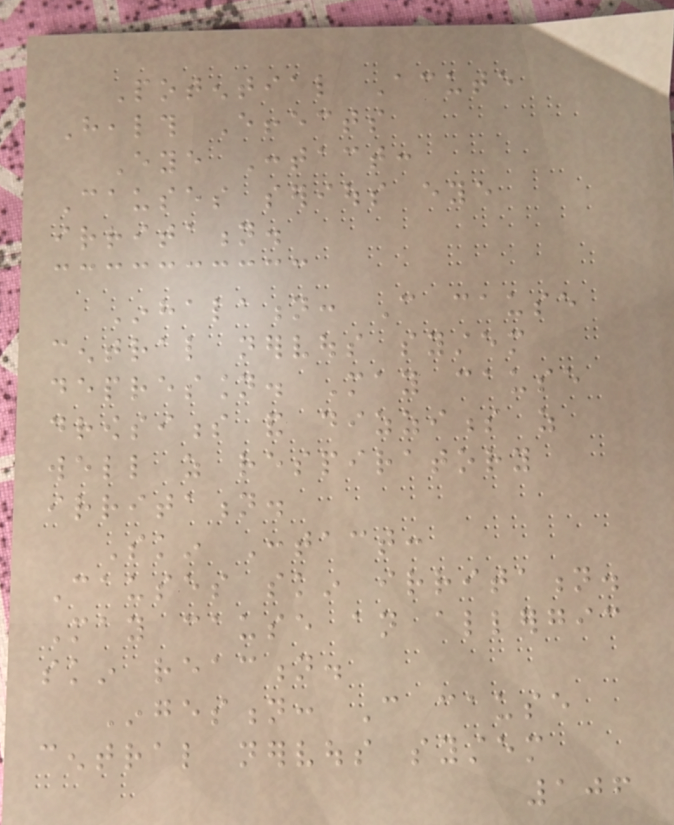Potential Acute
Health Effects
Eye Contact:
Causes serious eye
irritation.
Inhalation: Can cause
central nervous system
depression. May cause
drowsiness and dizziness as
well as respiratory
irritation.
Skin Contact:
Causes skin irritation.
May cause an allergic
skin reaction.
Ingestion: Can cause
central nervous system
106
